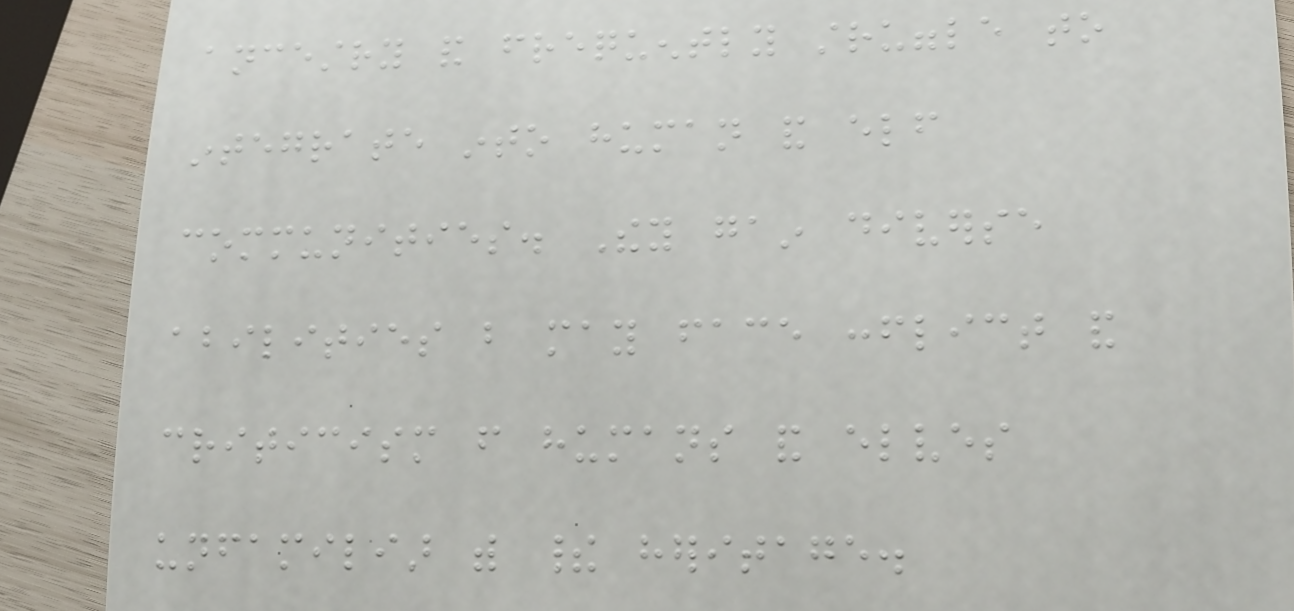ancestry and frequently struggle to
integrate into human and elf
communities. They gain diverse
abilities but may face conflict and
criticism from humans and elves
unfamiliar with their heritage.
